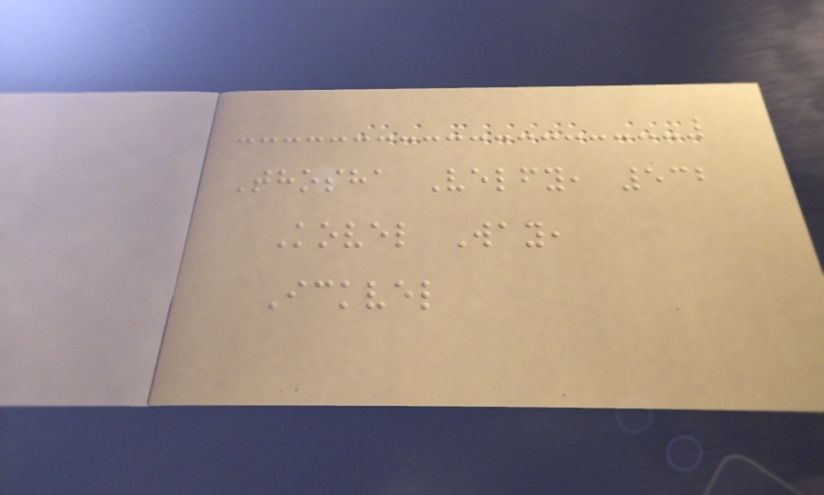Thosha Velfy, 532
Kovel Way,
Ickvel
